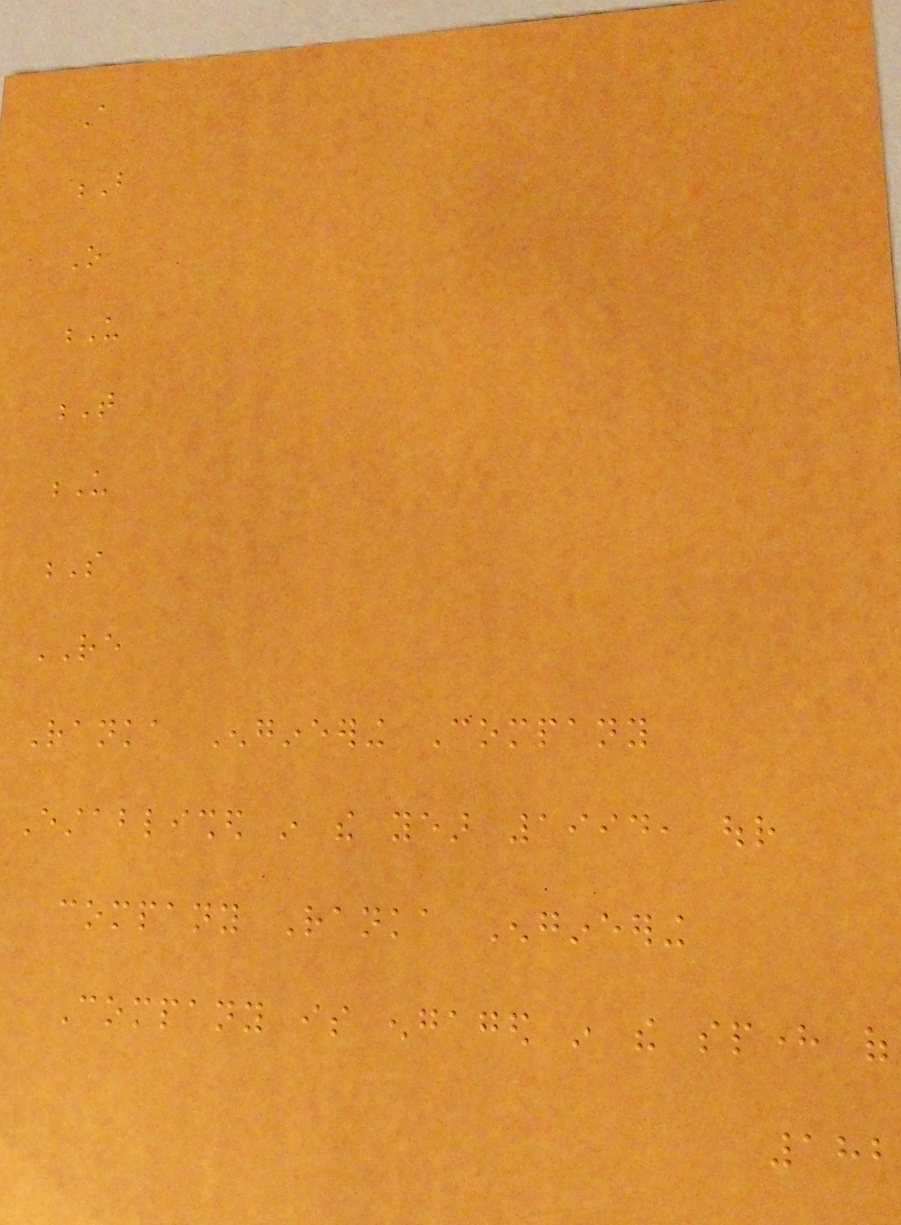A
B
O
U
T
U
S
RE
Ranka Engineering Company
Established in the year 1994, our
company Ranka Engineering
Company is engaged in the sphere of
182
